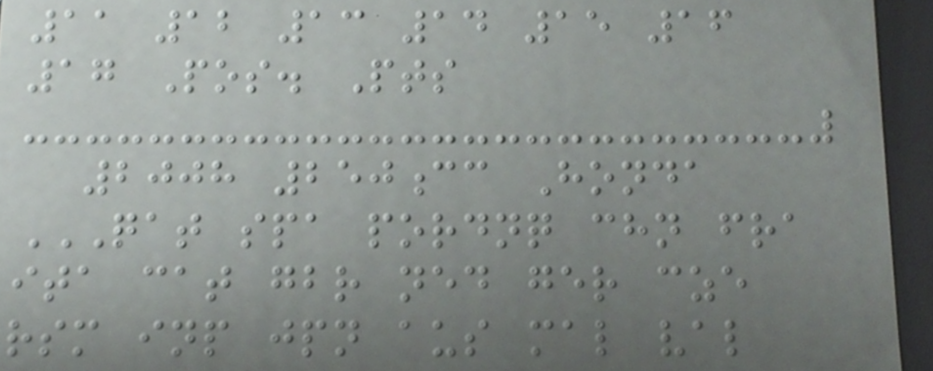11 12 13 14 15 16
17 Pos. Pts
2008 250cc Honda
QAT SPA PORDNQ CHN FRA
ITA CAT GBR NED GER CZE
RSM INP JPN AUS MAL VAL
